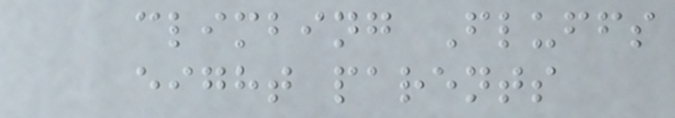climbing Fluffs
eight parents
